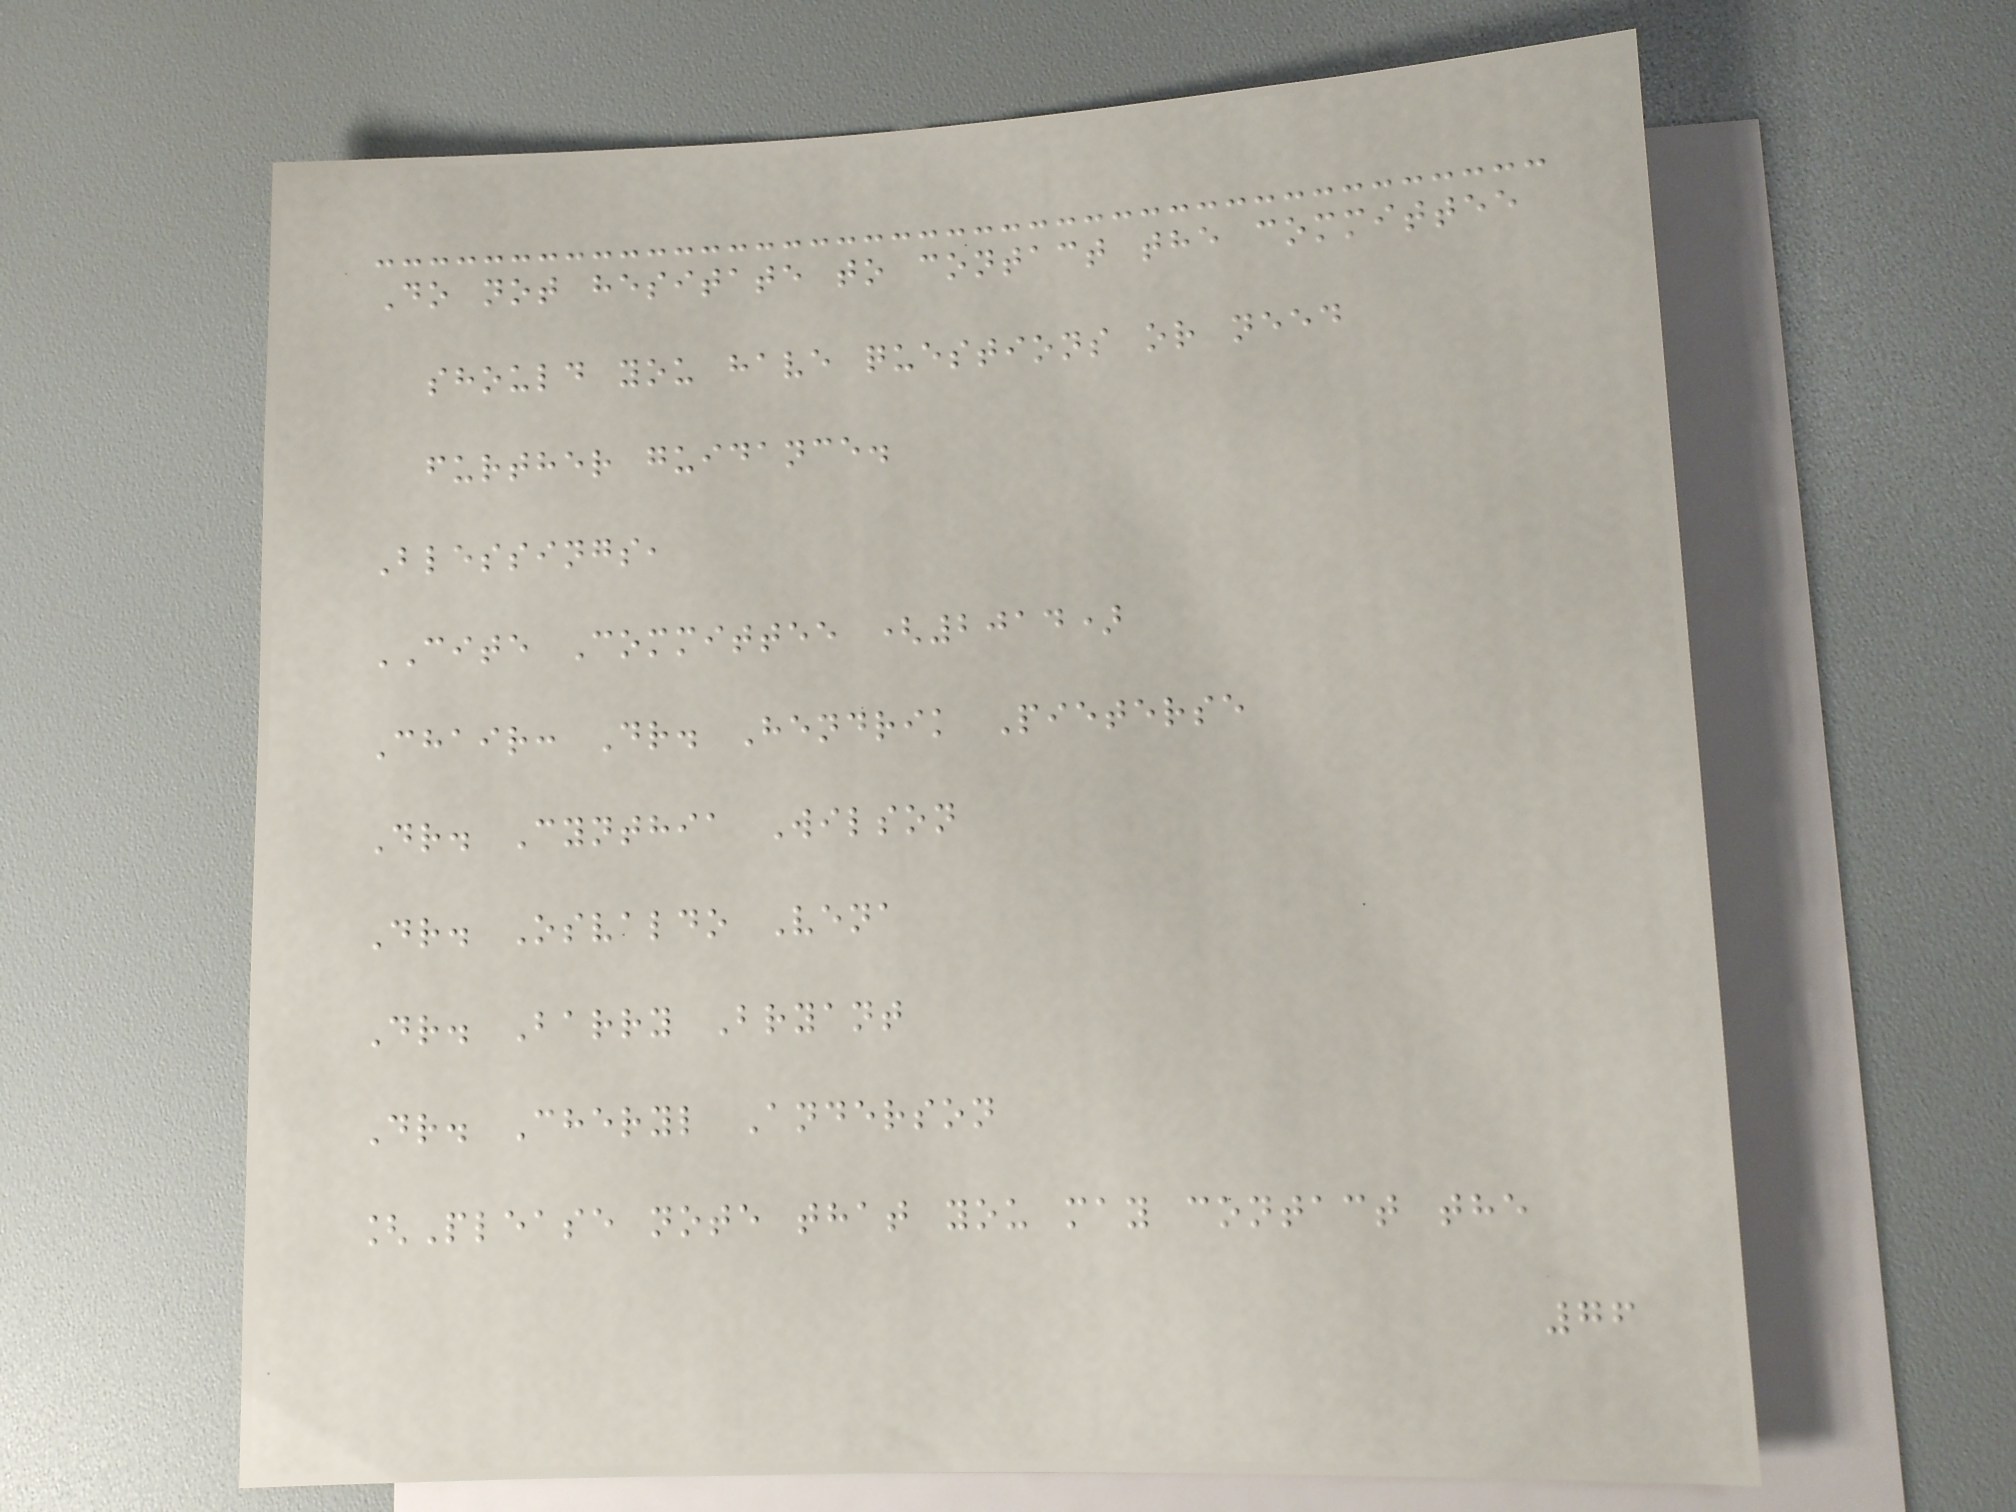Do not hesitate to contact the committee
should you have questions or need
further guidance.
Blessings,
CITE Committee (2014)
Chair: Dr. Hendrik Pieterse
Dr. Cynthia Wilson
Dr. Osvaldo Vena
Dr. Barry Bryant
Dr. Cheryl Anderson
[Please note that you may contact the
76
